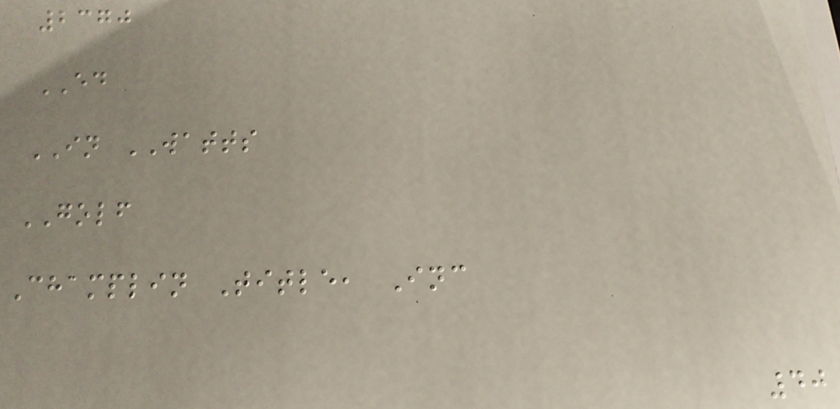2370
ED
IN WATTS
GOLF
Champlin Title, Inc
40
